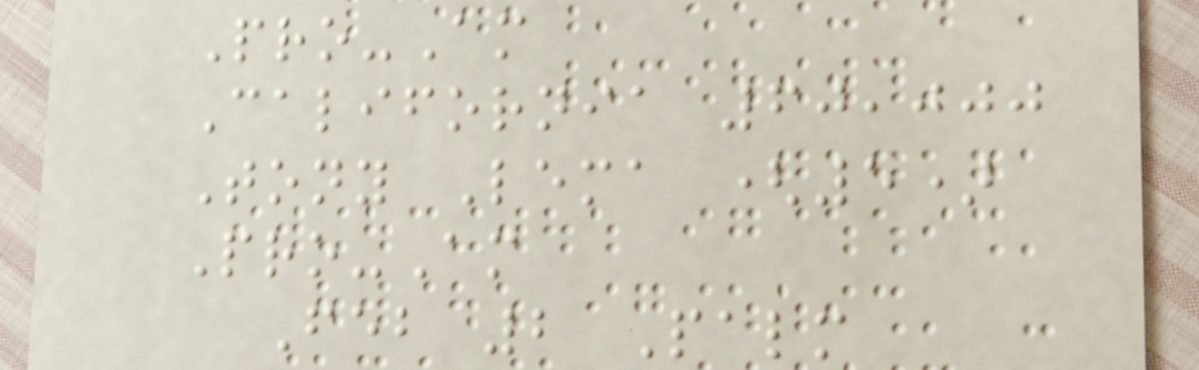Pro-Am
California 60,000
Tony Lema (5)
Pro-Am
Feb 2 Palm
